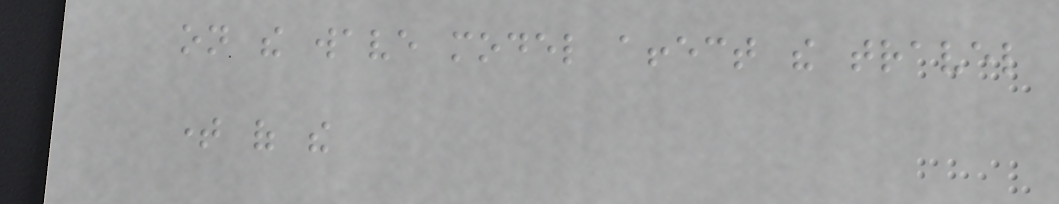on the wave model affect the travel
time of the
